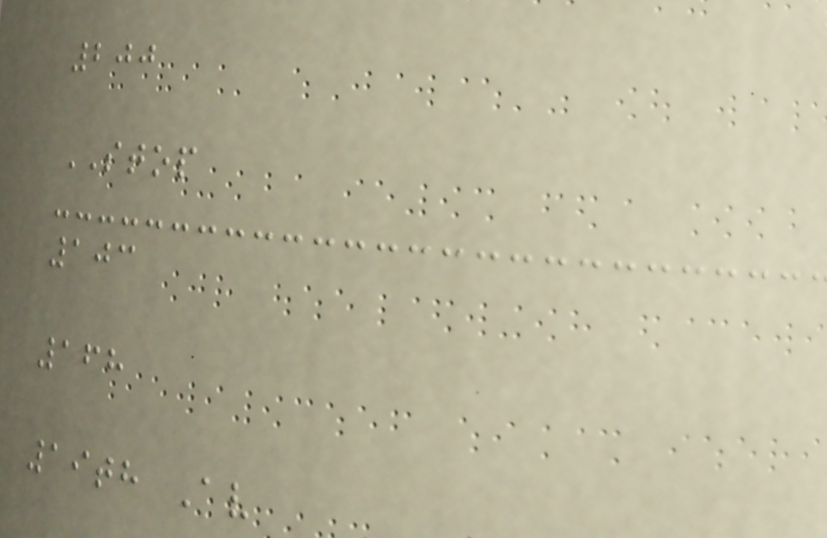200
STOP
103
168
19th Av
